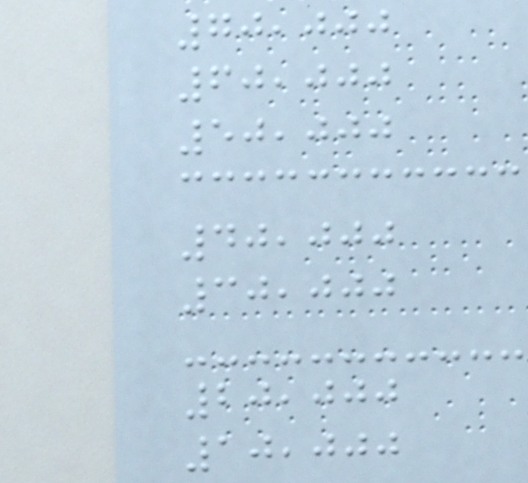70,000
60,000
50,000
40,000
30,000
20,000
10,000
